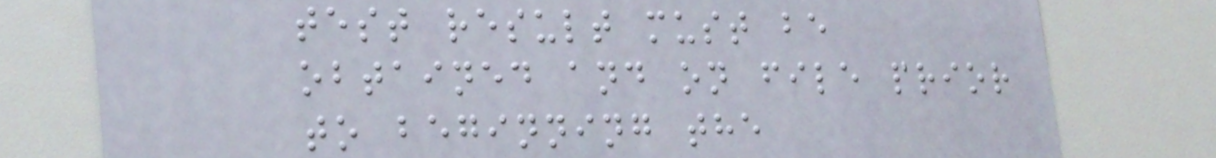test result must be
obtained and on file prior
to beginning the
